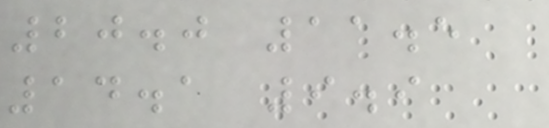20.0 11.5
14.1 9.9
